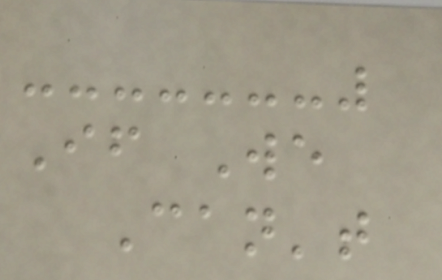If We
Can't
